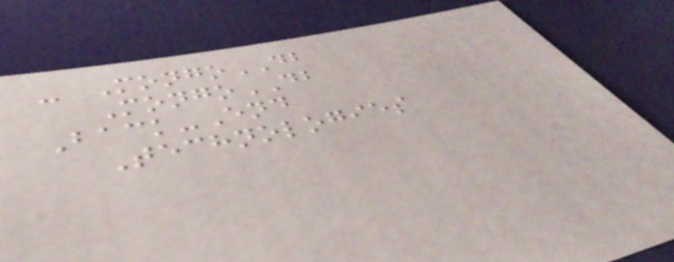- MongoDB
MongoDB
Back-End
Technologies
